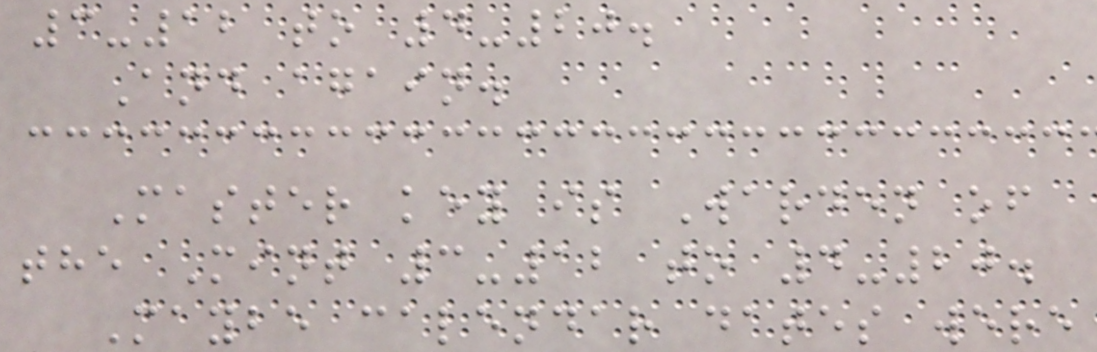3-12 to 4-20.
And again.
Master key is Warden of
the Mint 3-12 to 4-20.
Maybe calendar dates were
